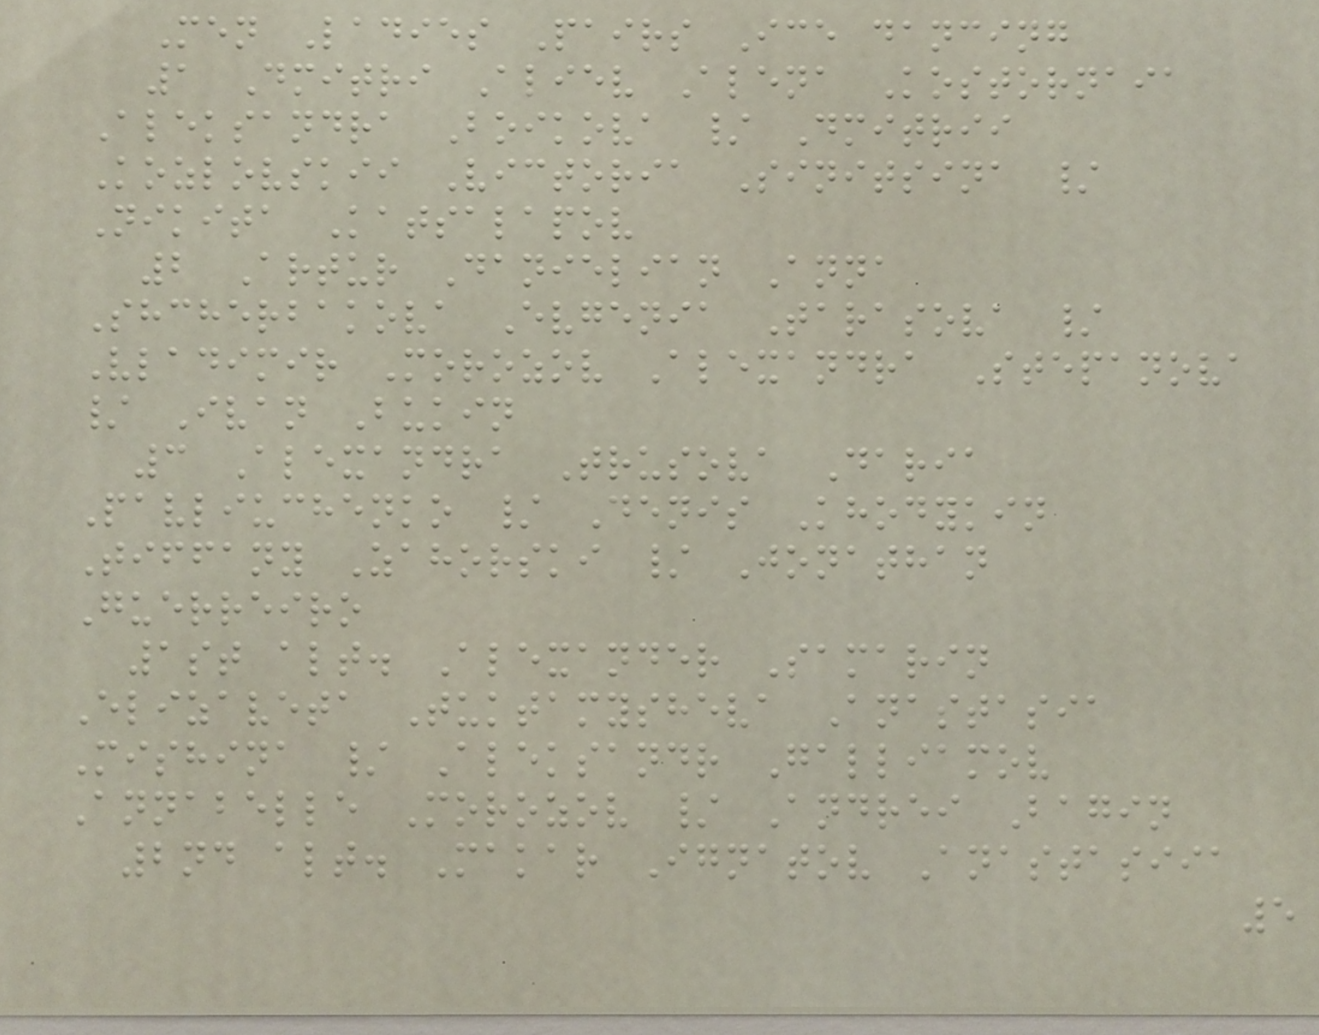Men Ladies Pairs Ice dancing
1 Dmitri Aliev Alena Kostornaia
Aleksandra Boikova / Dmitrii
Kozlovskii Victoria Sinitsina /
Nikita Katsalapov
2 Artur Danielian Anna
Shcherbakova Evgenia Tarasova /
Vladimir Morozov Alexandra Stepanova
/ Ivan Bukin
3 Alexandra Trusova Daria
Pavliuchenko / Denis Khodykin
Tiffany Zahorski / Jonathan
Guerreiro
1st alt. Alexander Samarin
Elizaveta Tuktamysheva Anastasia
Mishina / Aleksandr Galliamov
Annabelle Morozov / Andrei Bagin
2nd alt. Makar Ignatov Anastasiia
5
